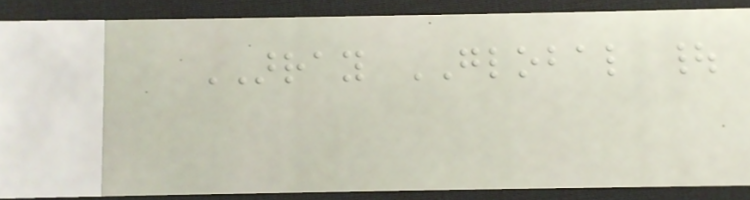ARRAY GLOBAL |
